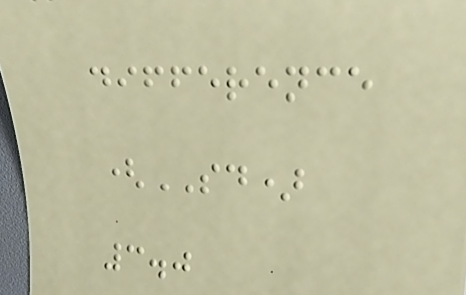difference
(SD)
3.0
